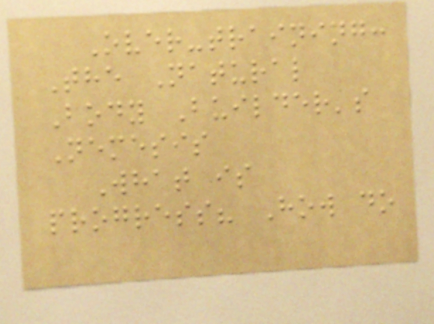Over-training:
The Natural
Body Builder's
Nemesis
What is
progress? How do
